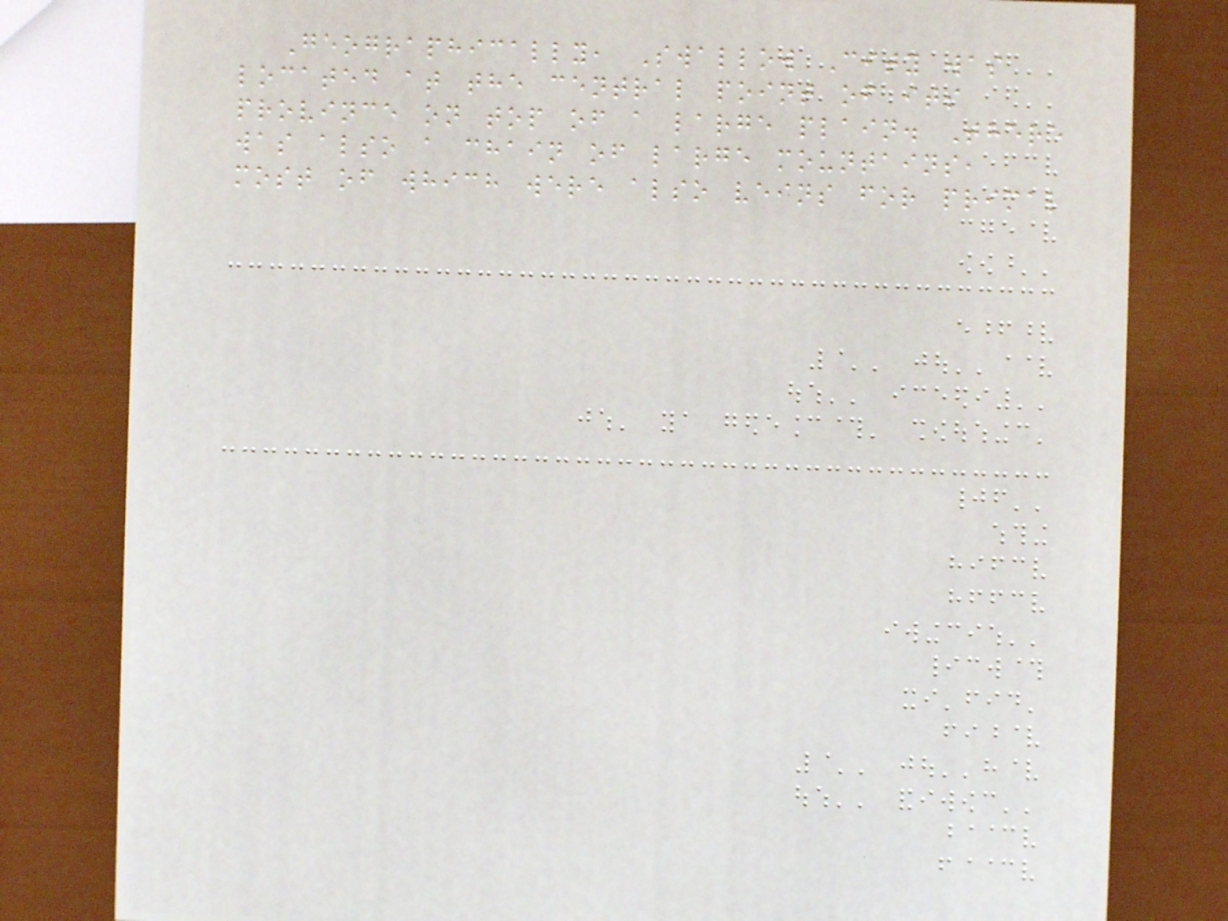Geographically, Swallow City was
located at the central point of its
province on top of a large plain. There
was also a chain of large mountains,
most of which were also veins for primal
